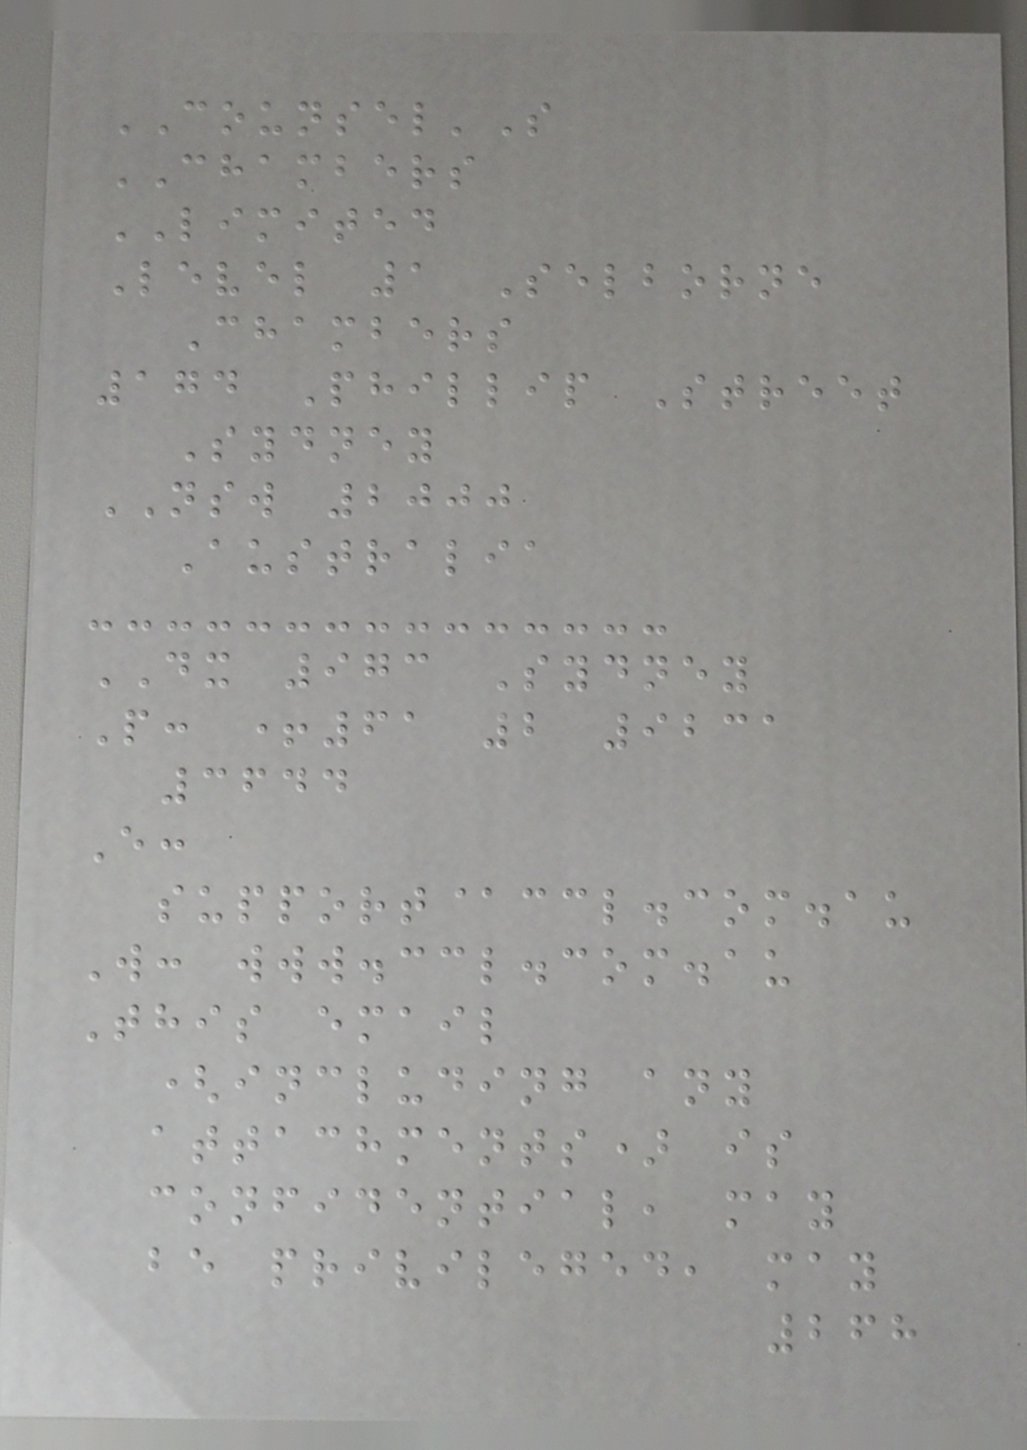COUNSEL'S
CHAMBERS
LIMITED
Level 1 Selborne
Chambers
174 Phillip Street
Sydney
NSW 2000
Australia
DX 973 Sydney
P: +61 2 9231
3644
E:
support@ccl.com.au
W: www.ccl.com.au
This email
(including any
attachments) is
confidential, may
be privileged, may
268
